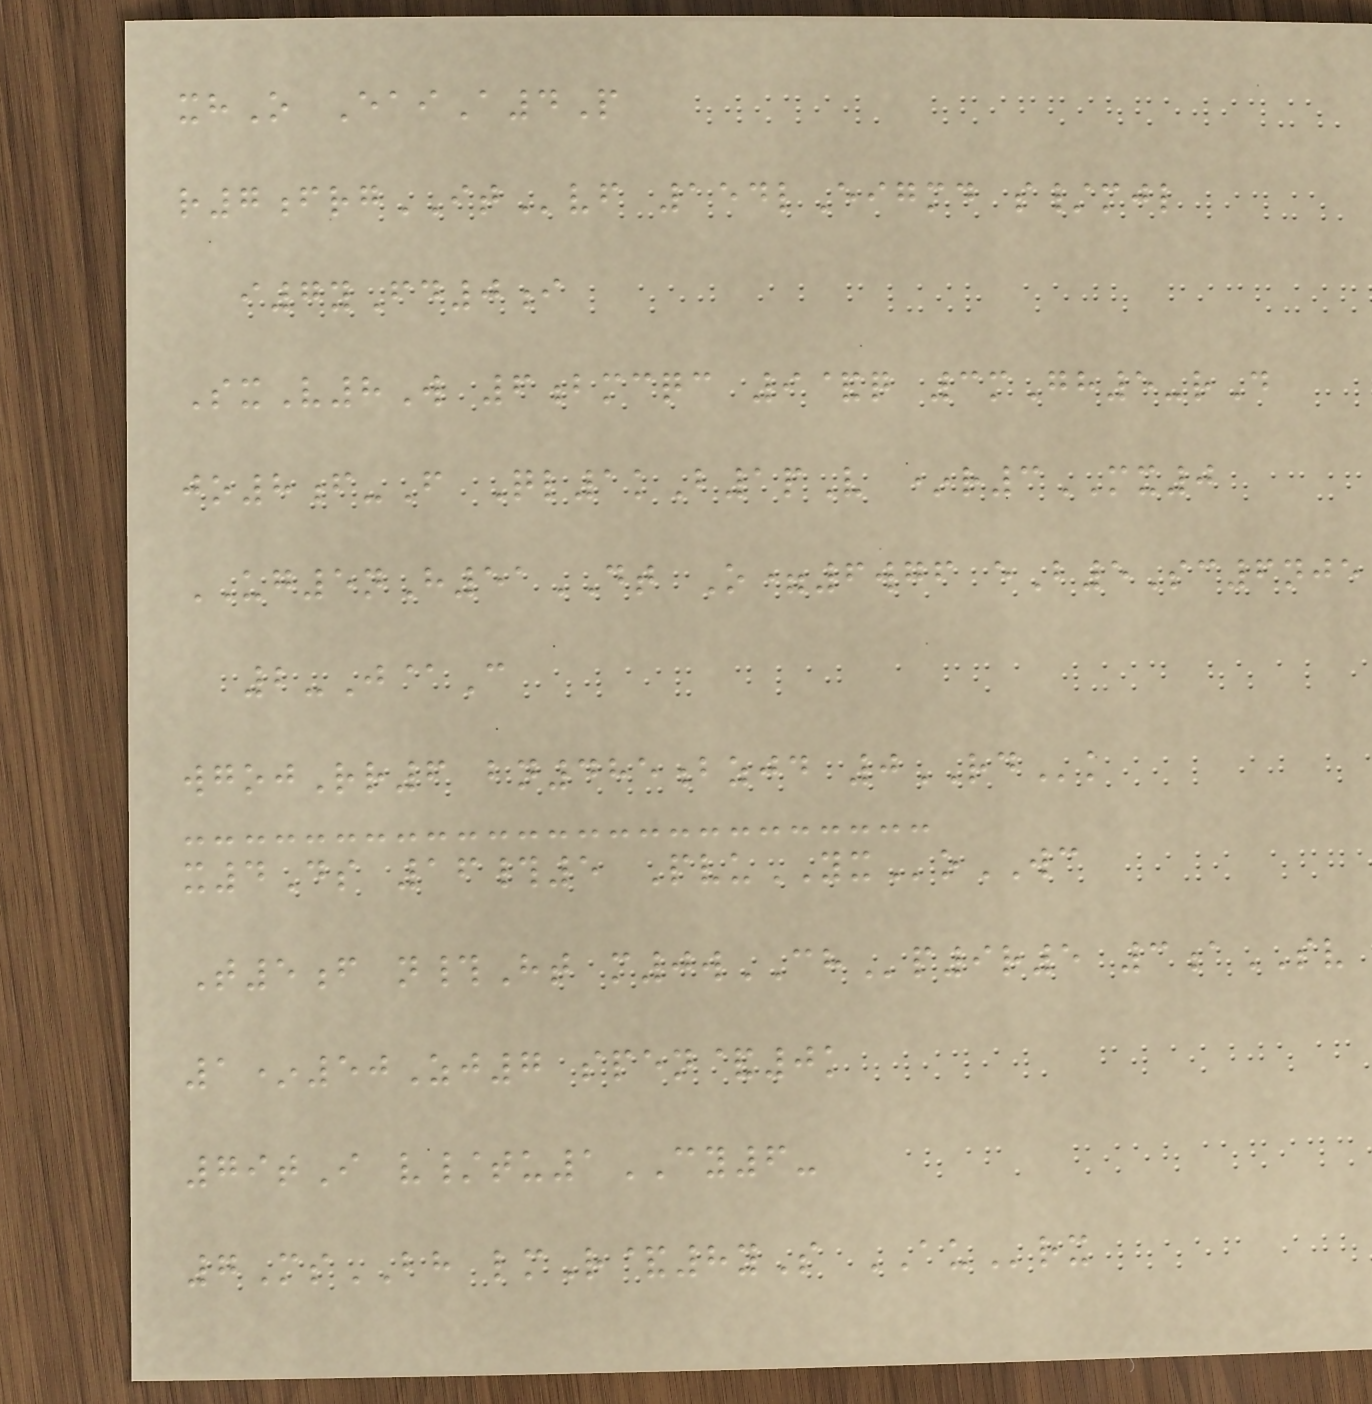xhO EaiA4P
r7frgITvf 154lEigmd s/mjl
i7yFd0i
SxV8W 6bmcqc 9&q 3mGh5-rD
jo8f-F Ql1kB1pV *r3MX0
UG5nH51DT O=6wgf eB5Sc6nje
2-J@C
wgojRr6 bn485bzjd 0RDk
x4Ds 16#5 PvuYXoWC
T5f n#Ht m0wCHp9r5 3aSV
1*50Zj7 spen&0k
79tI v/tu1CY6-
7MsBH lmR&8yS AUrx
